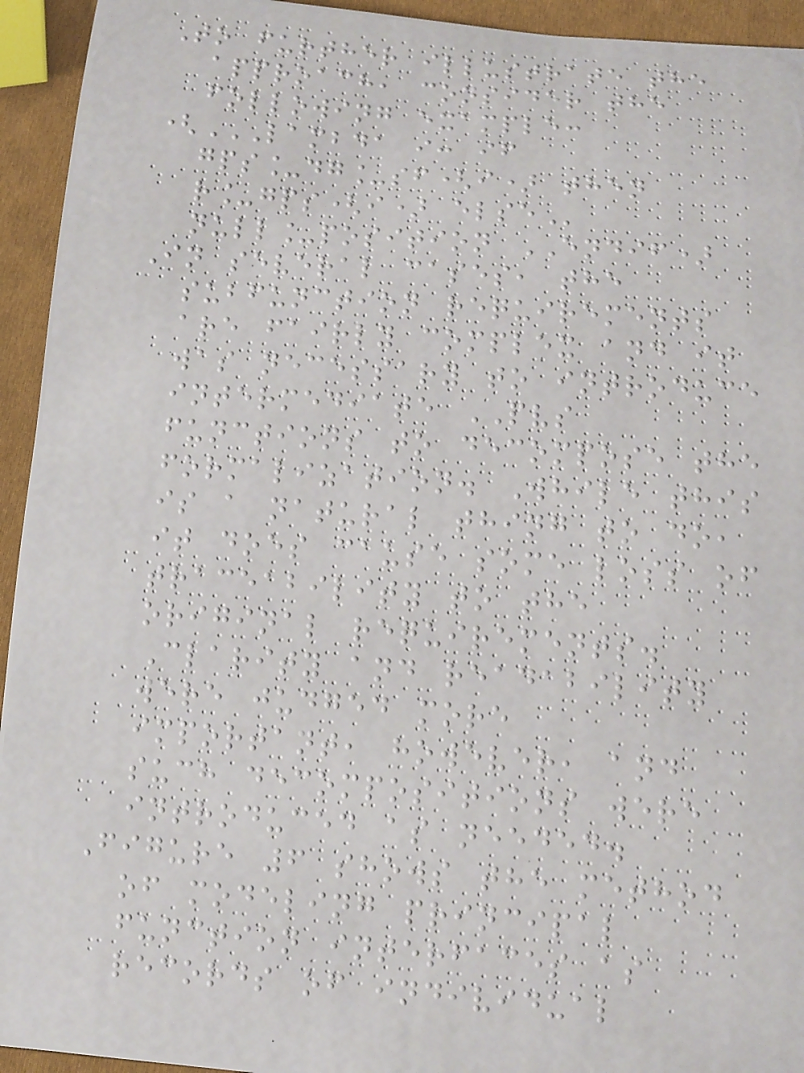To further illustrate the
approach, consider the
following example:
(LAMBDA I: IF
GPS_DG_SF(I) THEN
R_GPS(I) ELSE
null_position ENDIF)
In several cases, the
subfunction requirements
are fairly complex and it
was necessary to introduce
intermediate PVS
functions to decompose the
formalization. While this
is a natural thing to do,
it does cause some loss of
traceability to the
original requirements.
Clarity and readability
were judged more
important, however, and
such decompositions were
introduced as needed.
Figure 6 shows the method
of modeling principal
function interfaces as
records of individual
